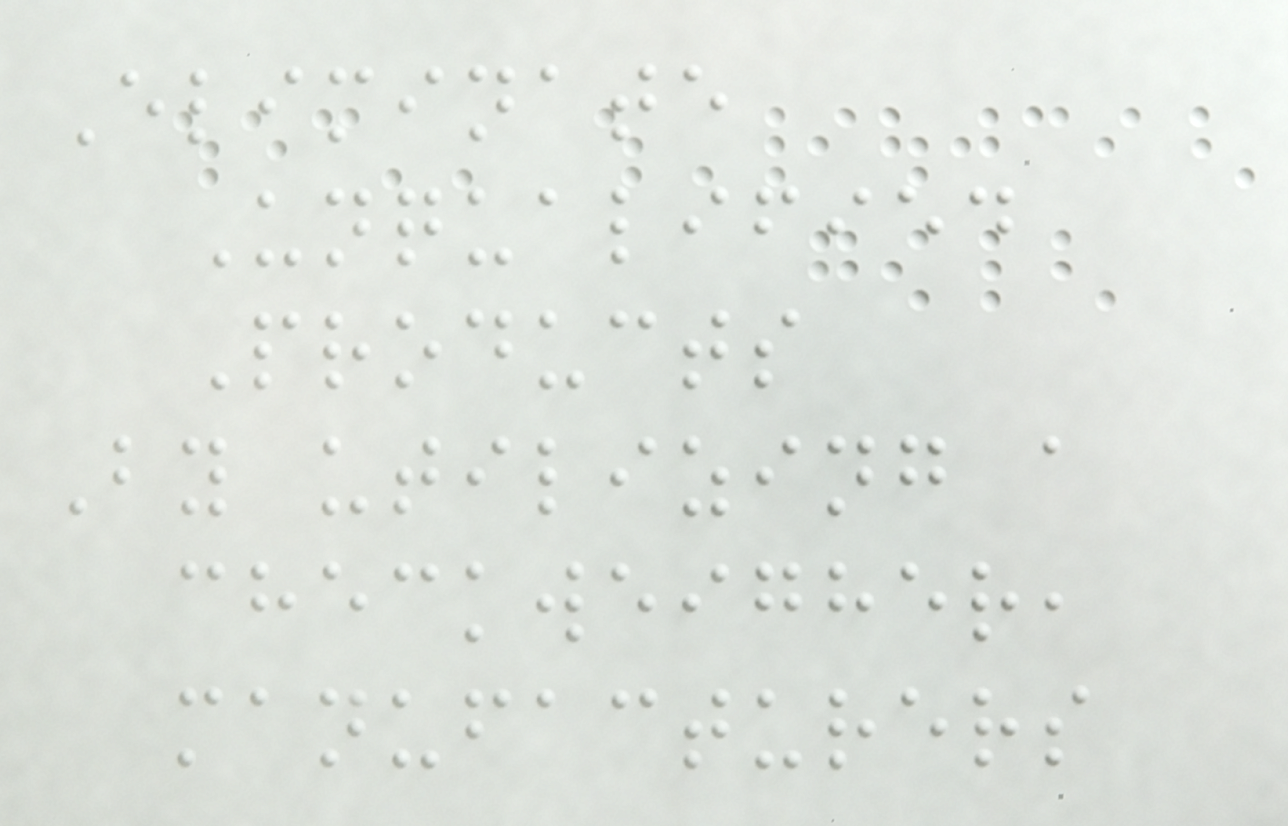Eliminate
Unqualified
Products
By utilizing a
checkweigher,
manufacturers
